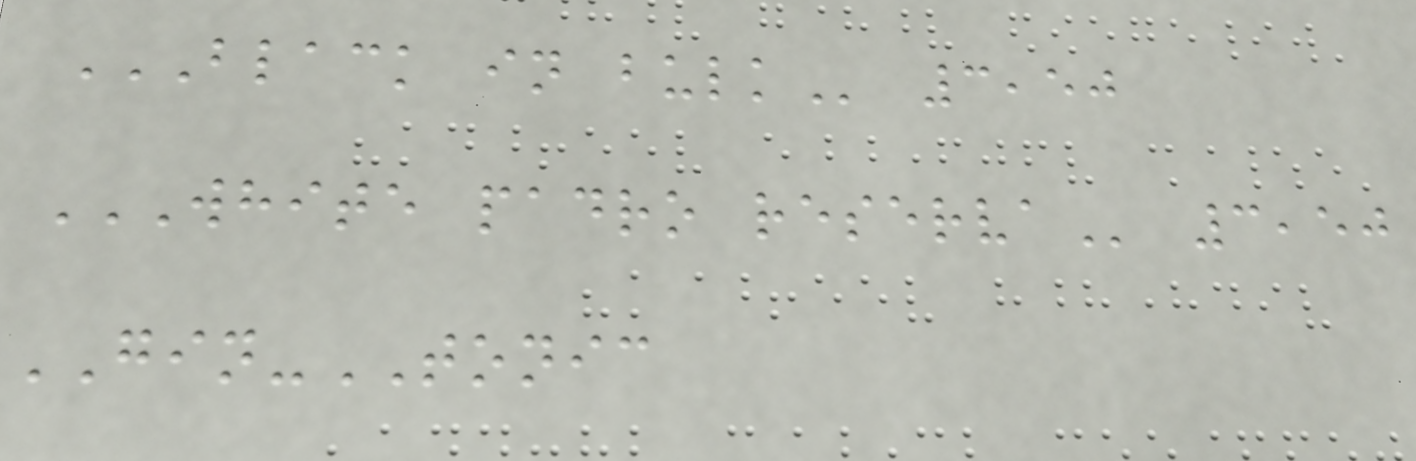BLACK IN BULK 3,50
WHITE PADRO RESERVA 3,50
GIN-TONIC
